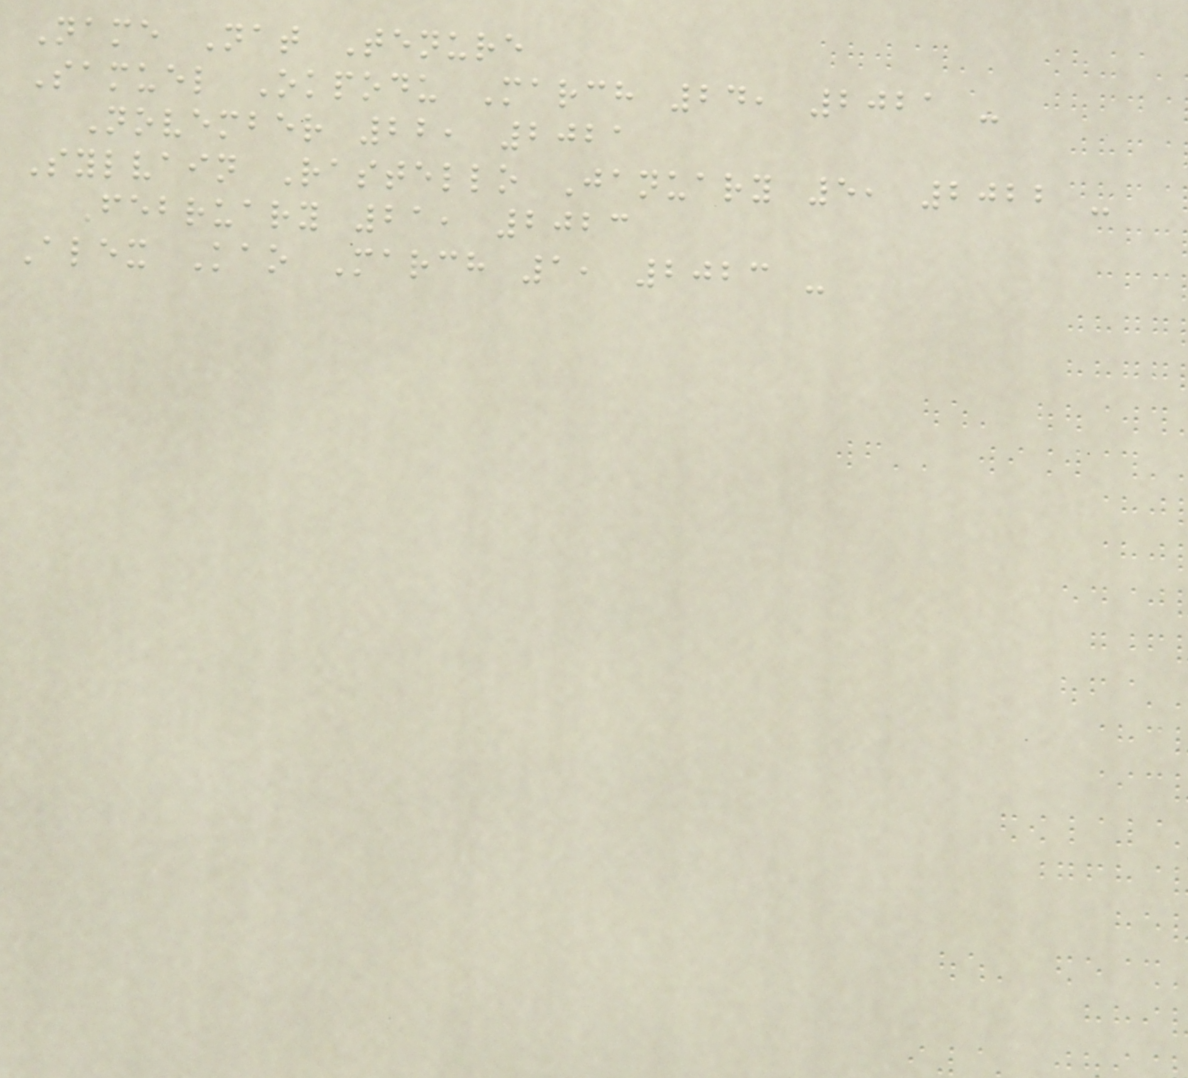Name Nat Tenure
Samuel Okpodu March 24, 2021 -
November 22, 2021
Sylvain Rastello January 5, 2022 -
February 21, 2023
Alex Kao March 1, 2023 -
